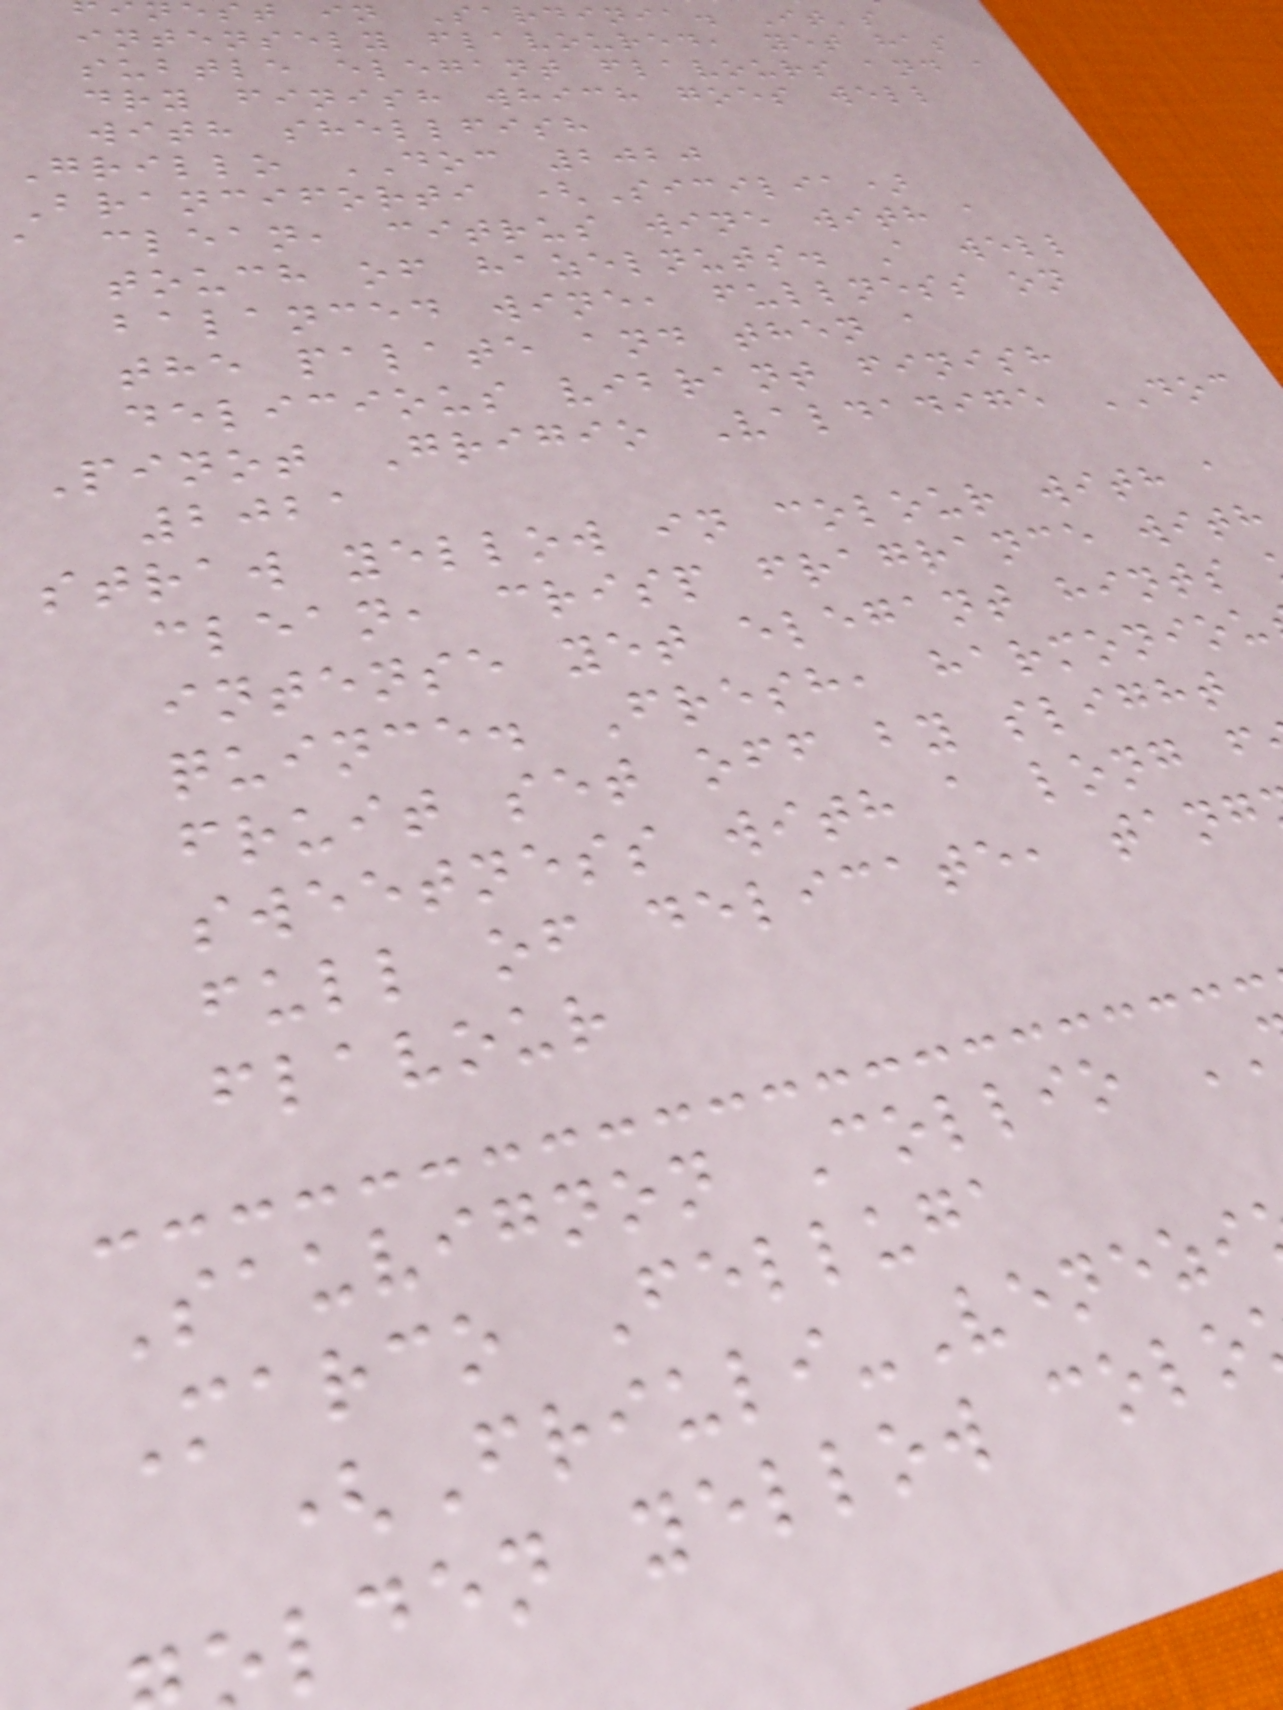st in Sardinia. It's
intensely flavoured, yet has
subtle elegant flavours and a
dry finish which goes well
with shellfish
Grillo DOC 2020
Branciforti (Sicilia)
a clean, citrus wine with a
touch of hazelnuts. A well
balanced wine, fullness on
the palate and then a
delicious vibrant finish
Pinot Grigio Valdadige DOC
2021
straw yellow in colour with a
clean, crisp fragrance with
intense yet elegant hints
quince. Fresh, harmoniou
fruit set off by slight
sweetness with a long f
full of delicate, tang
flavour
Sauvignon Collio
Marco Felluga
(Friuli-Venezi
lden yellow colo
